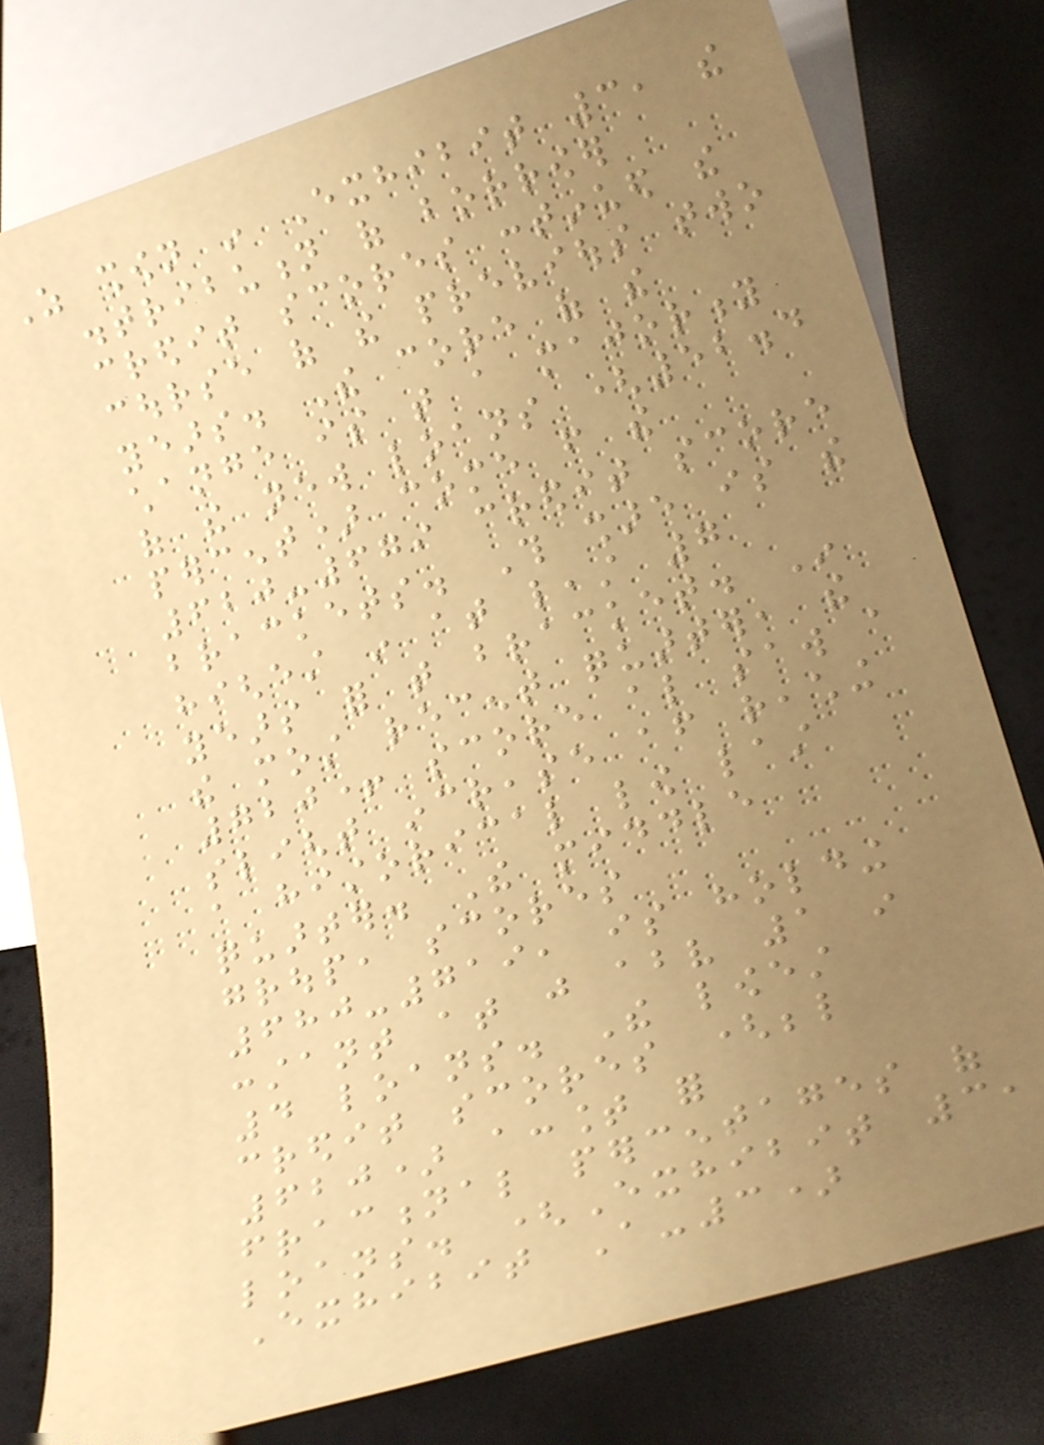As shown in Exhibit 3, the
distribution of borrower
credit scores continued the
course of the previous two
years. The core of the
change is that a majority
of the new loans (52.4
percent) come from the
620-679 credit score
brackets. This share is the
highest in at least 7
years for that bracket. In
the most recent quarter, the
720+ score also saw a
slight increase after reaching
a historical low last
quarter. The middle
group, scores
680-719, is holding
constant at just above 1 in
4 loans. The lowest
credit scores (below
620) account for
fractional percentages of
loans. (Exhibit 3,
Exhibit A-3)
